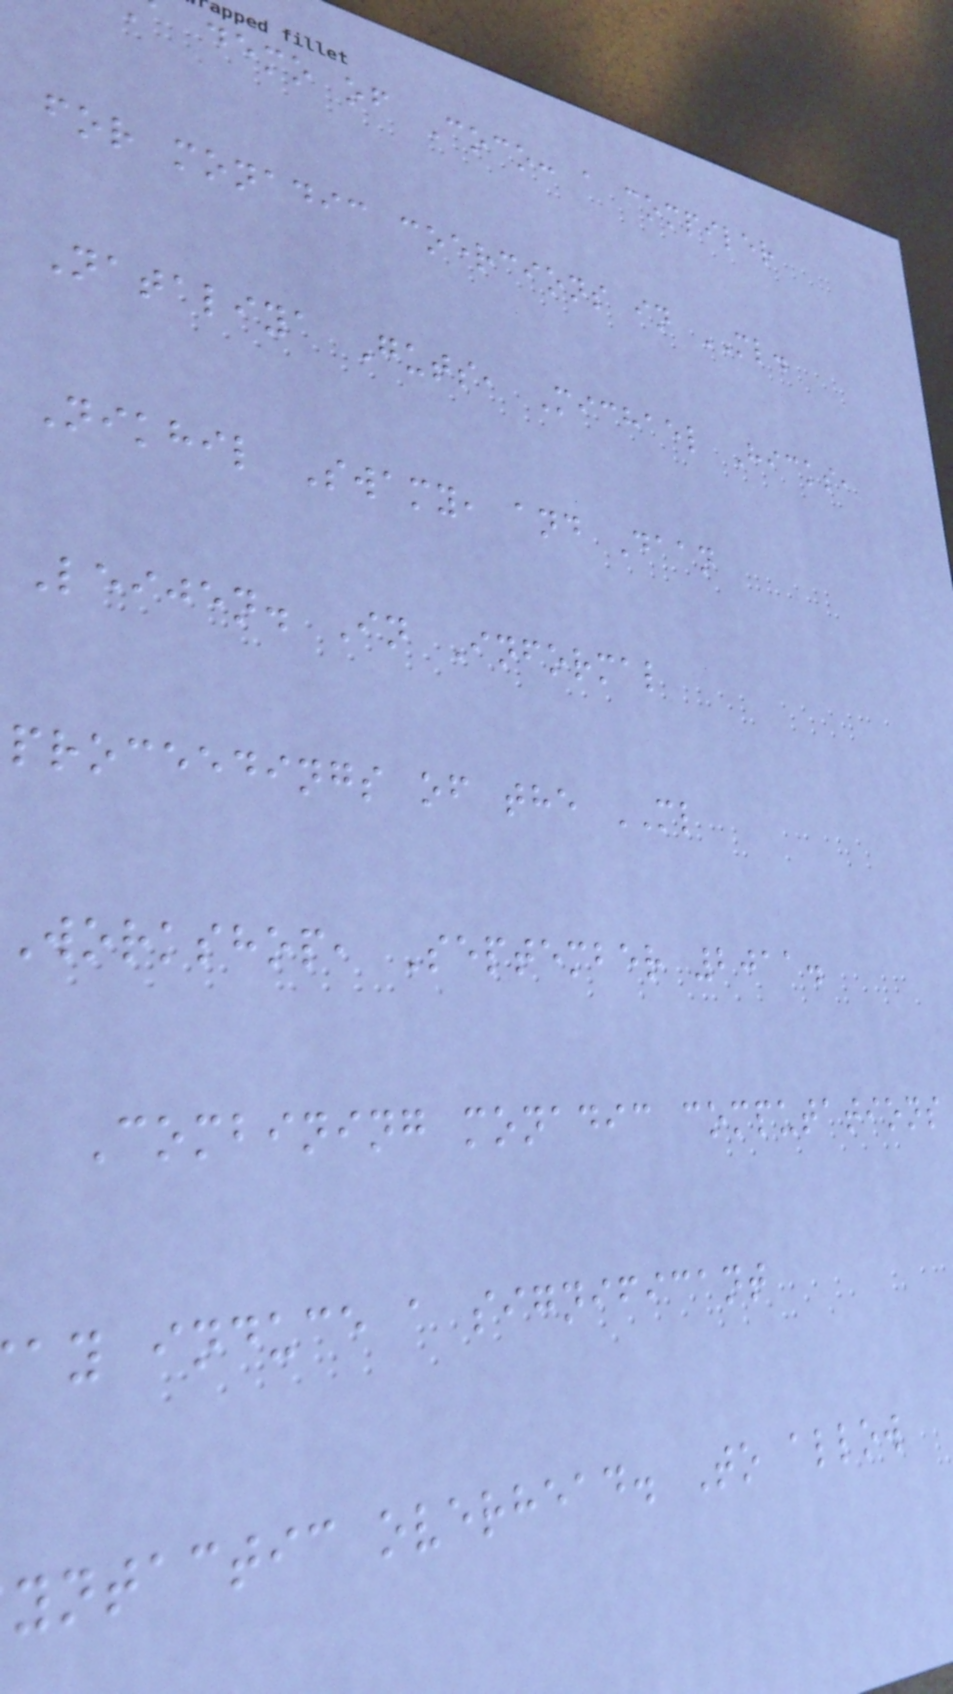demo of Coco: a compiler
for monadic coercions in ML.
Nataliya Guts, Michael Hicks,
Nikhil Swamy, and Daan
Leijen. In Informal
proceedings of the ML
Workshop, September 2011.
Combining monadic computations
ay induce a significant
yntactic overhead. To allow
